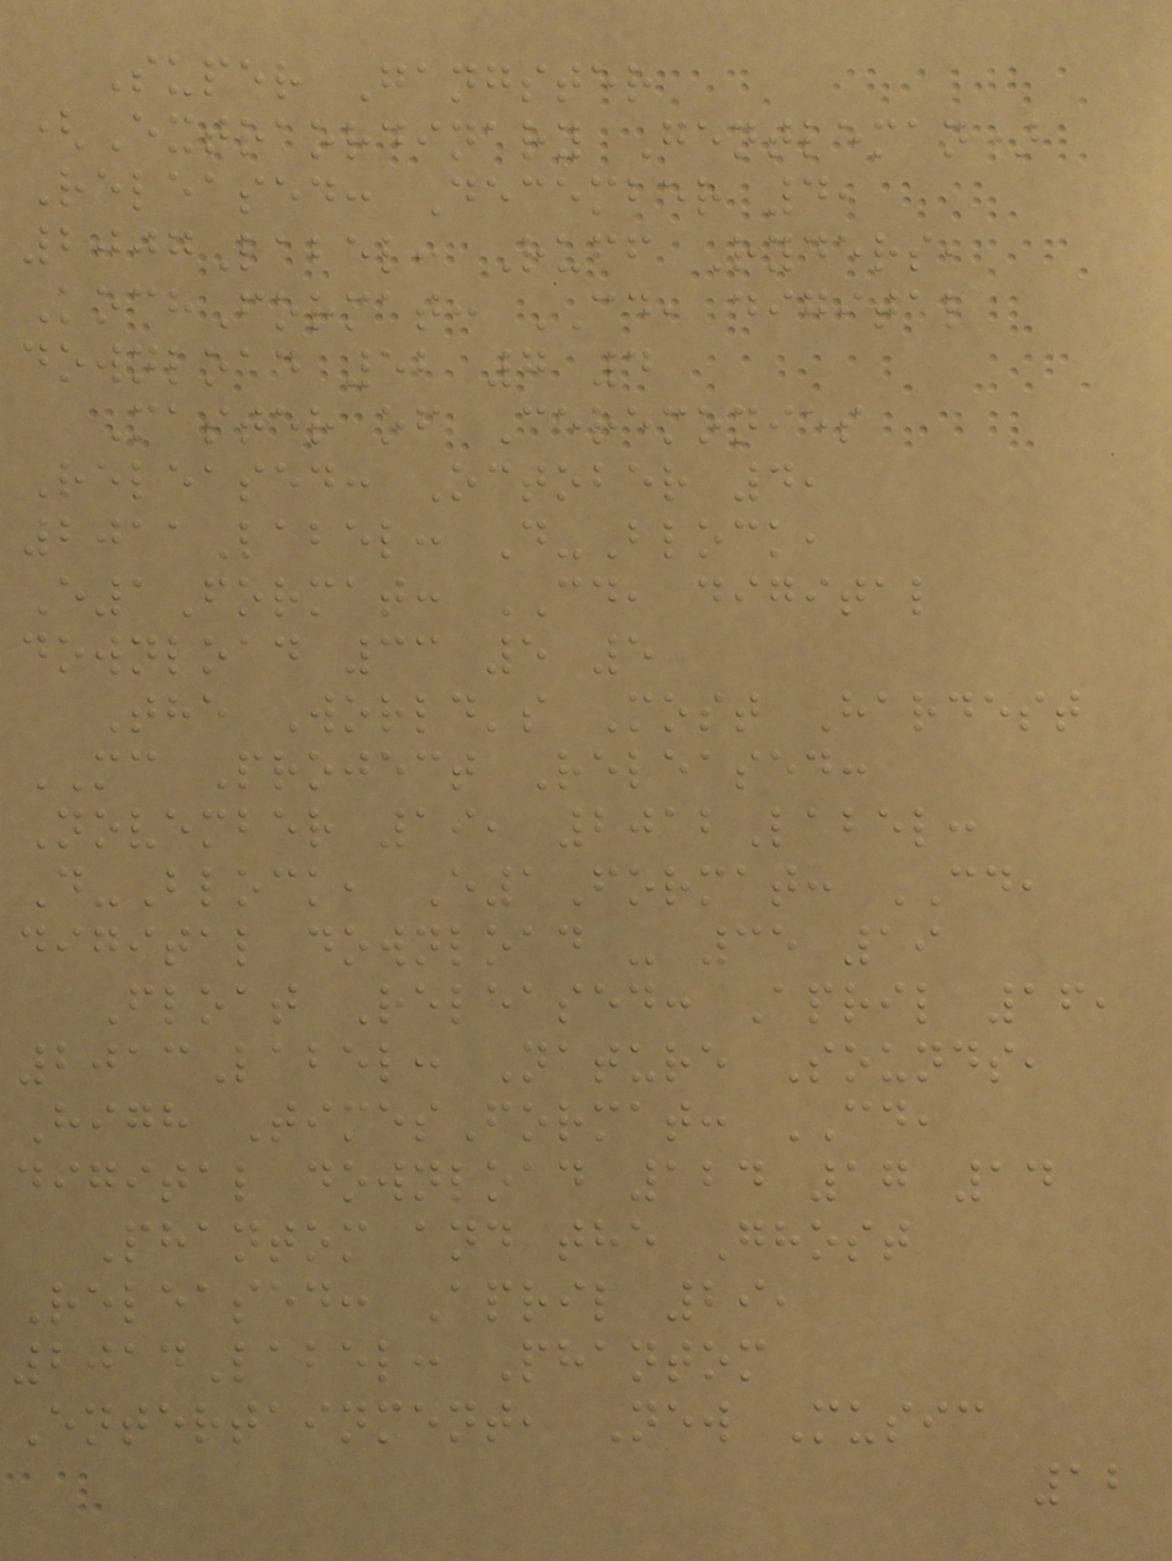Super Gangster
(Extraordinary Gentleman)
Released: December 4,
2007Label: Ruff Ryders,
KochFormat: CD, digital
download 52 7 4
Master of Ceremonies
Released: October 4,
2011Label: D-Block,
E1Format: CD, digital
download 33 5 5
The World's Most Hardest
MC Project Released:
November 19, 2012Label:
D-Block, E1Format: CD,
digital download - 35 19
Float Released: April 16,
2013Label: Nature Sounds,
High TimesFormat: CD,
digital download 124 17 14
Phantom and the Ghost
Released: April 29,
2014Label: Phantom
Entertainment, New Music
12
